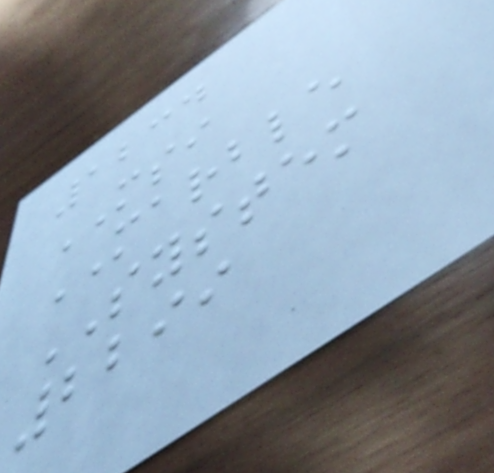1234
MSI
MARBLE
SYSTEM
2299
